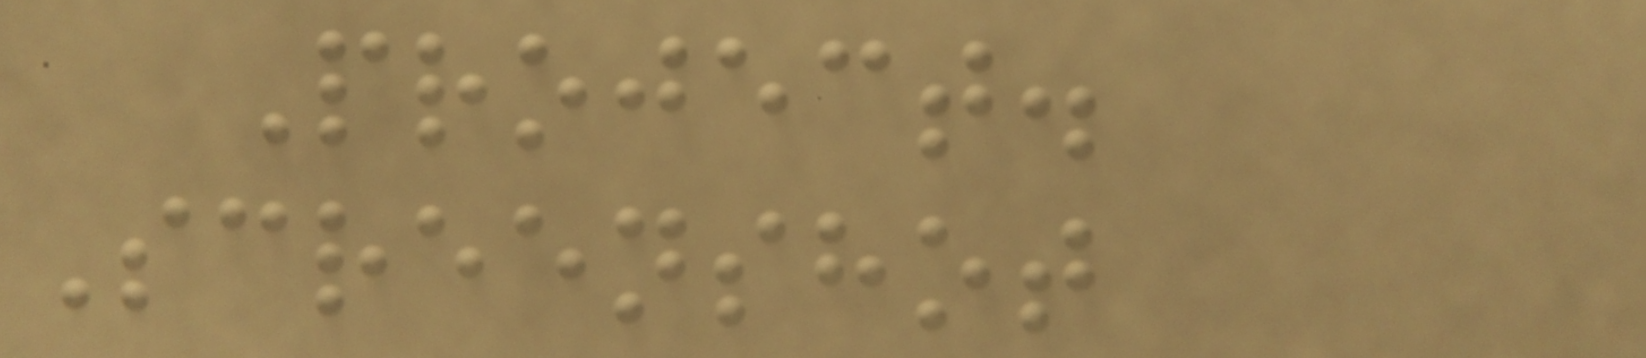Project.
Screenshot
